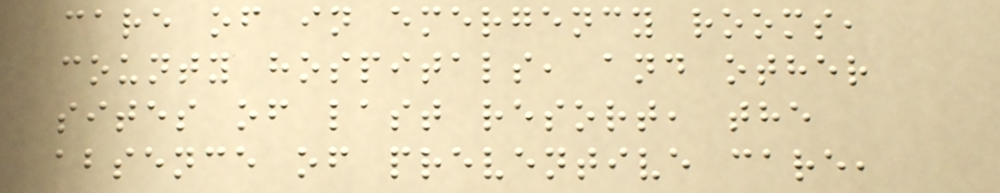care of in emergency rooms,
county hospitals, and other
sites of last resort, the
absence of preventive care,
